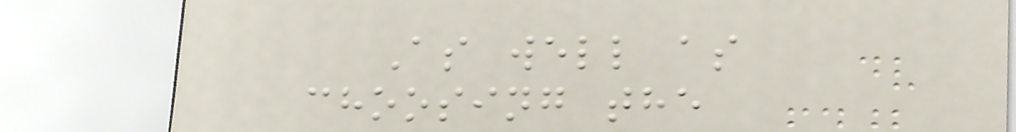As well as
choosing the
